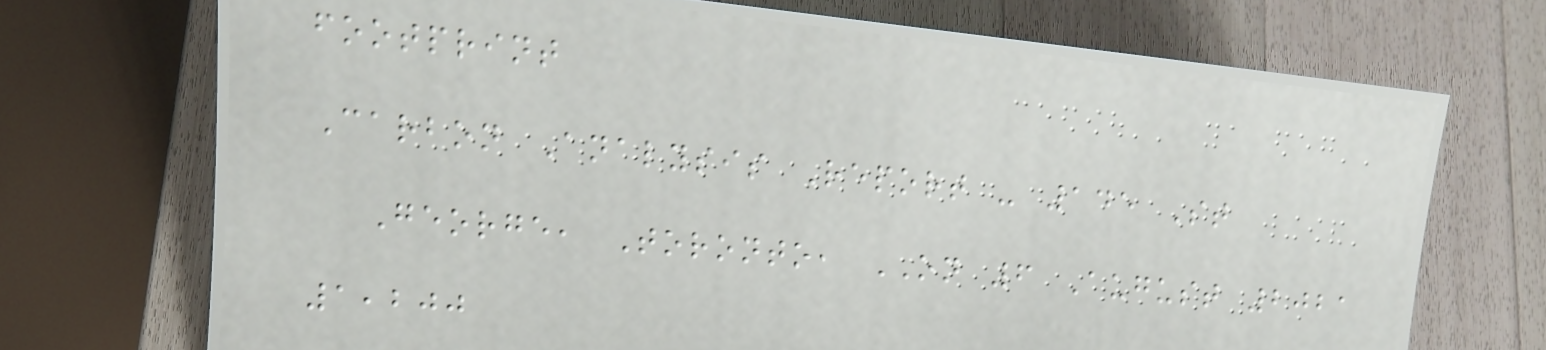footprint
Carbon Analysis Report - 145 St
George, Toronto, ON 6 August 2021
1,200
